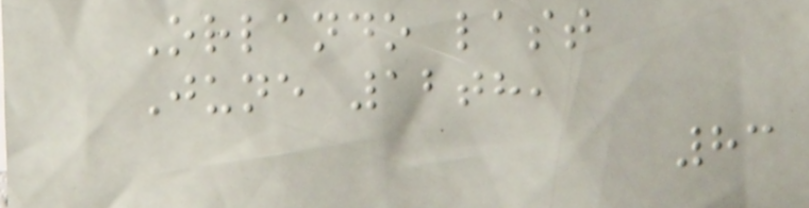Orlando last
June 12th,
83
